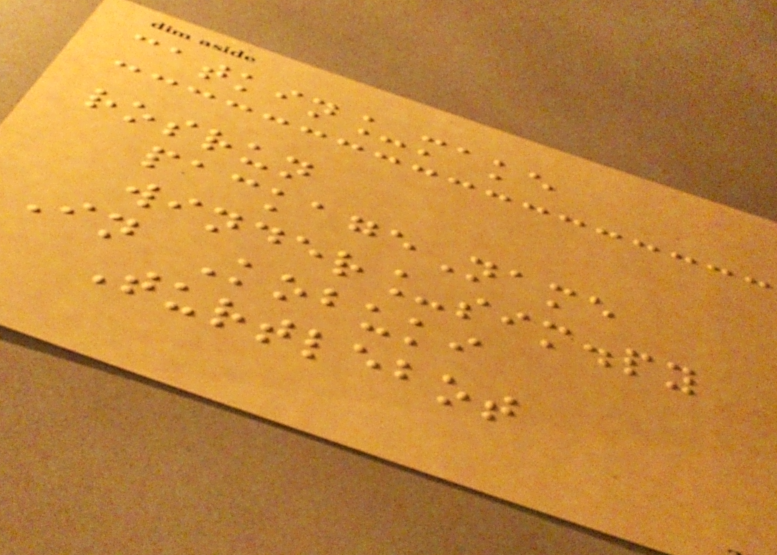catkin_make
rosrun
packageName
winder_sim.py
In Kobuki
Turtlebot
